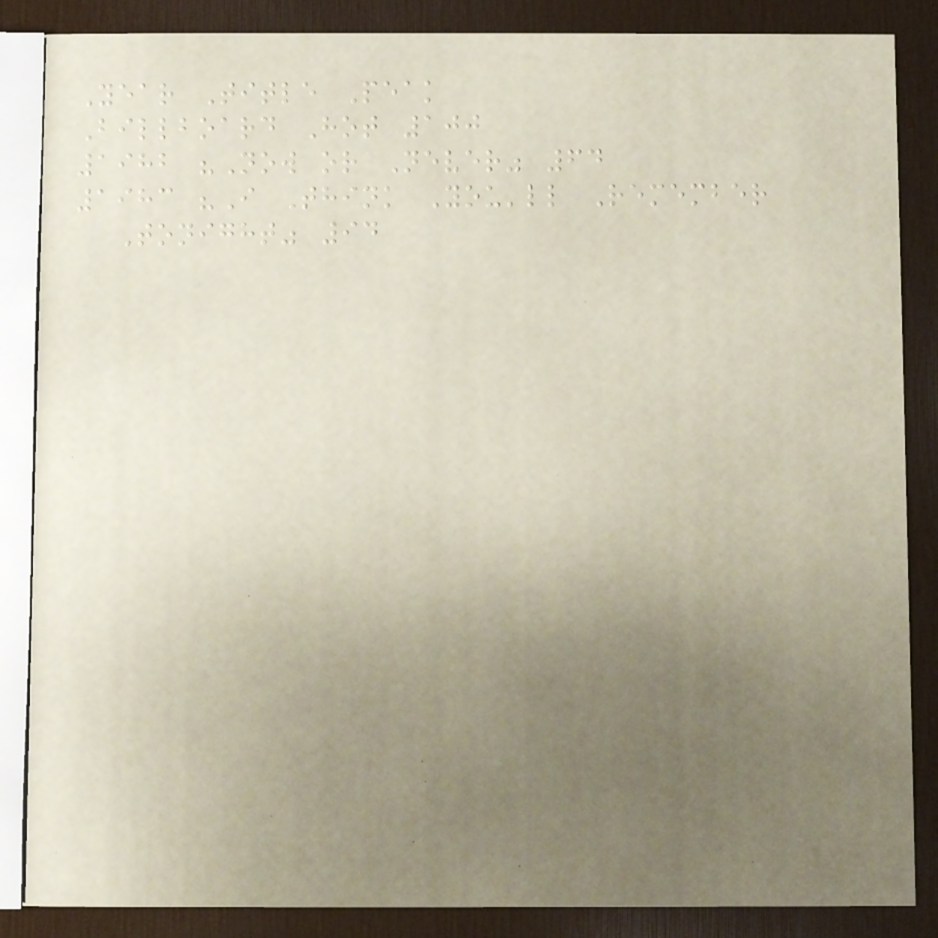Year Title Peak
Billboard Hot 100
1982 "Now or Never" 64
1983 "I Think You'll Remember
Tonight" 94
